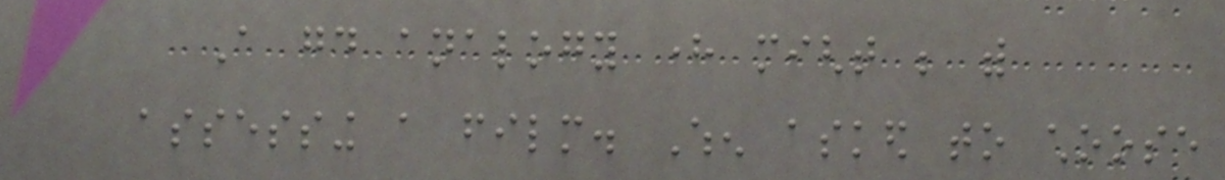A good analogy here might be with
assessing a film. When asked to choose
